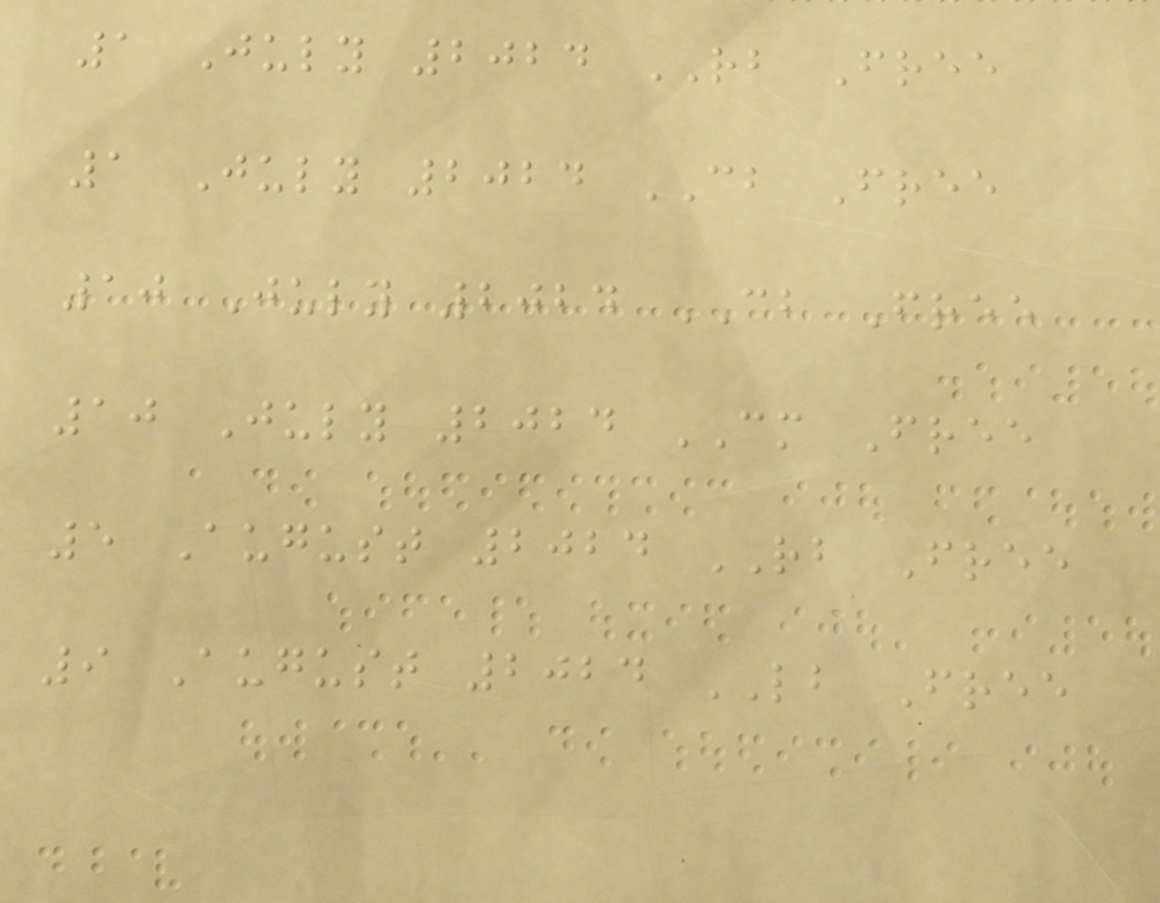1 July 2024 RB Free
1 July 2024 CB Free
10 July 2024 CB Free
10 July 2024 CM Free
5 August 2024 RB Free
9 August 2024 LB Free
